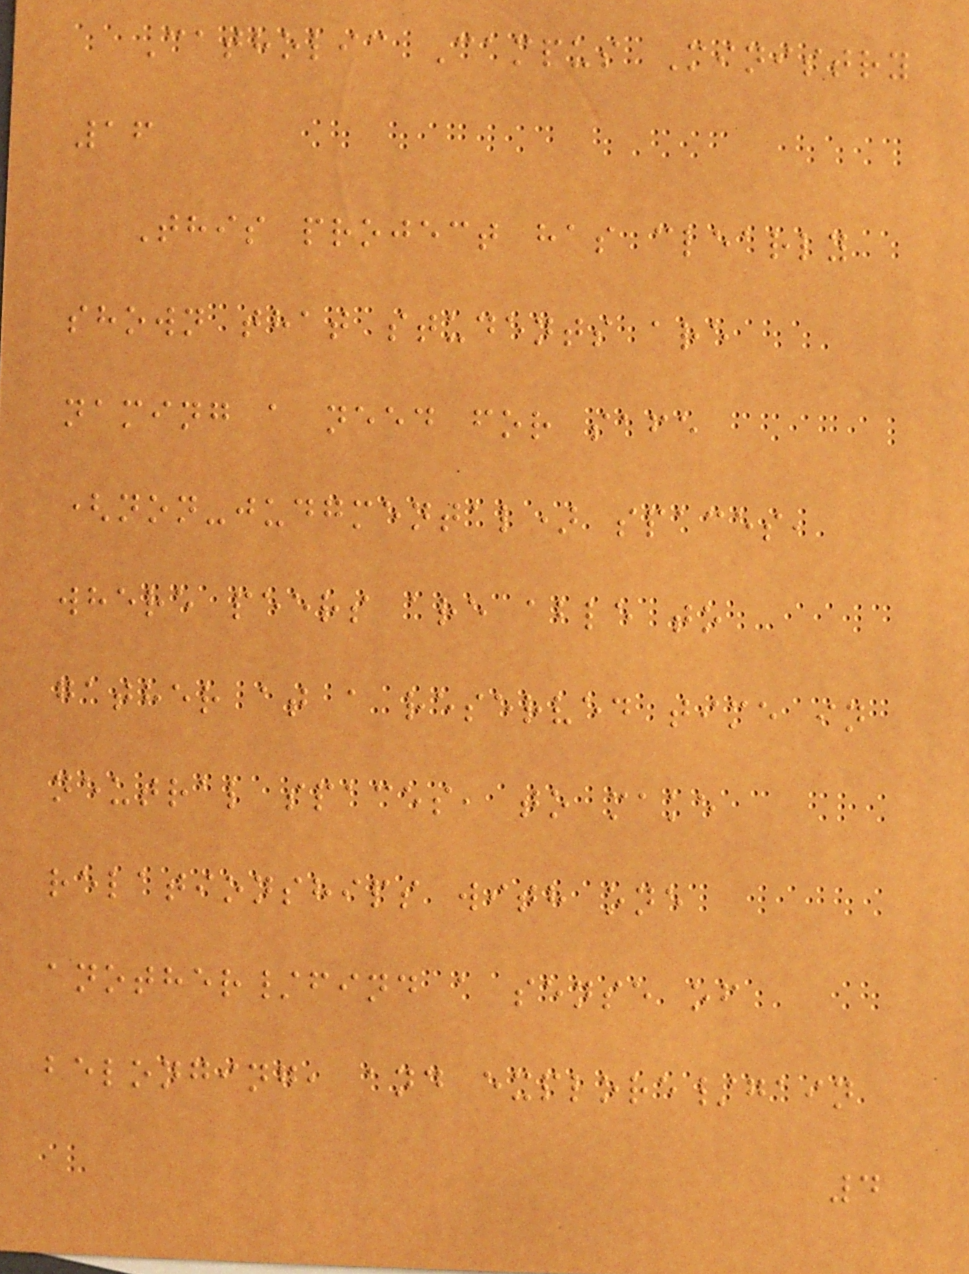Catholic Campus Ministry
16
This project has clearly
shown that students are
naming a need for safe
(non-judgmental) spaces,
where peers are able to
gather at a reserved time in
neutral spaces, to make
relationships with one
another/find a sense of
belonging, and explore/gain
4
